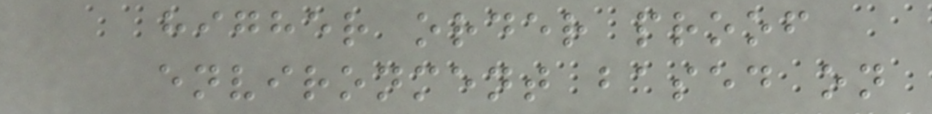higher order proof
environment based on
